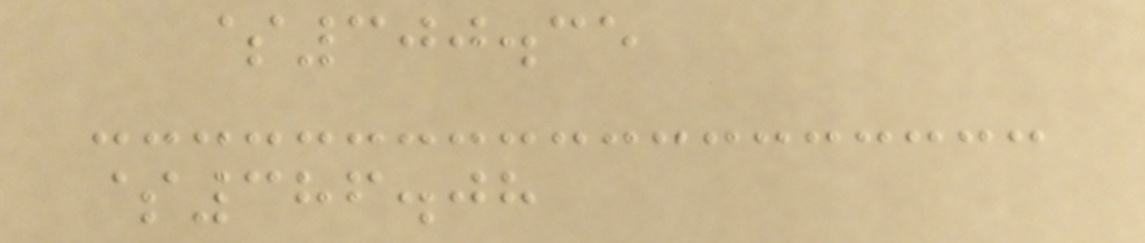$300.35
$386.08
